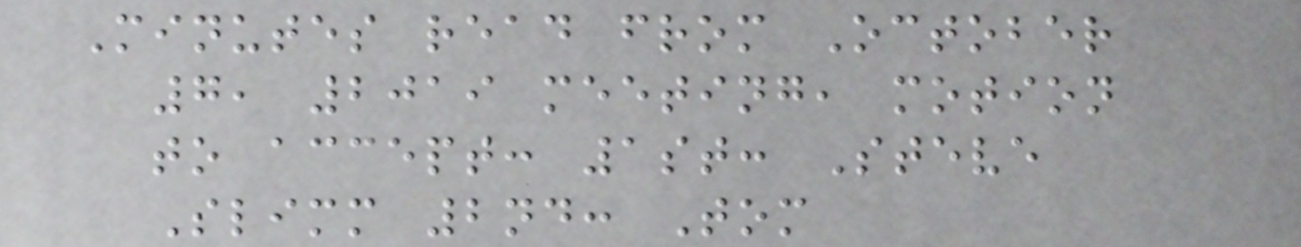Minutes read from October
7, 2019 meeting, motion
to accept: 1st: Steve
Slimm 2nd: Tom
